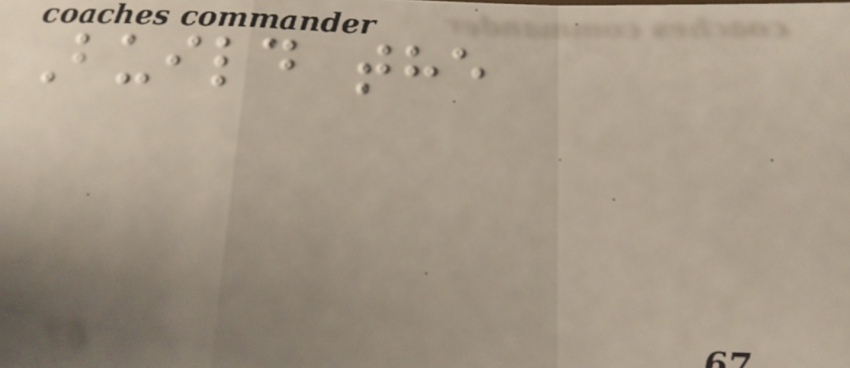Build the
